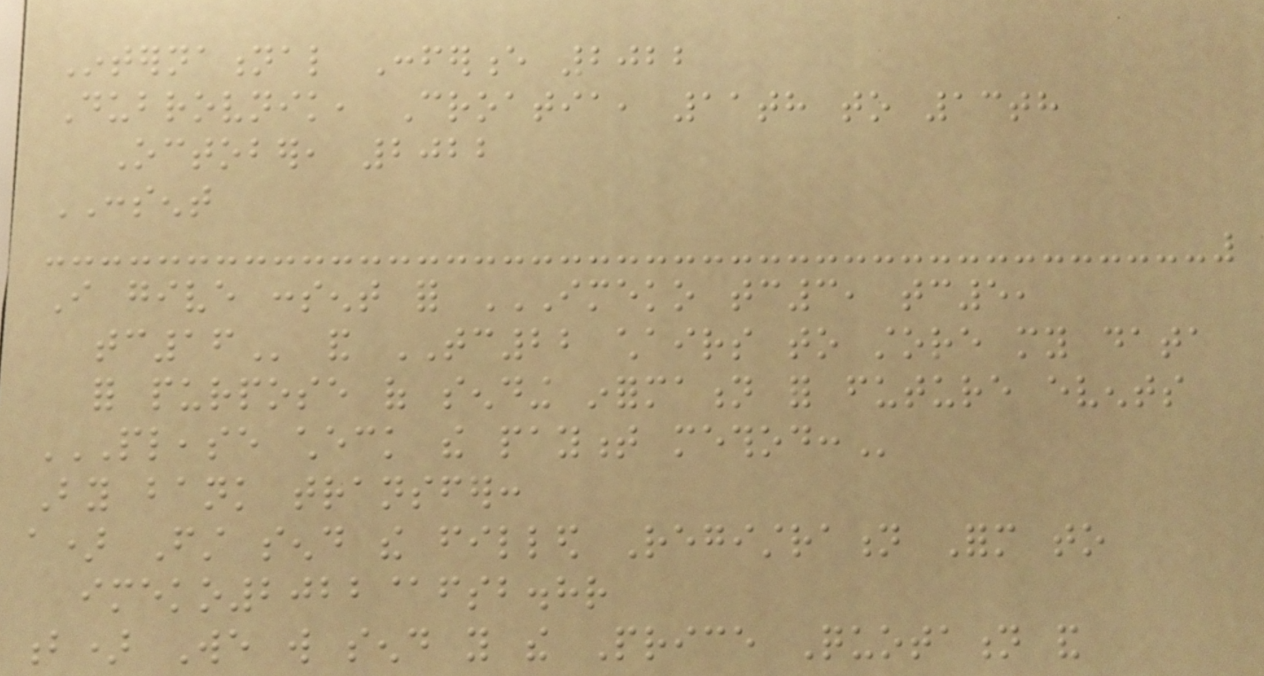International Conference 2022
Dubrovnik, Croatia, 11th to 13th
October, 2022
CONSENT
I give consent for IMEKO TC3, TC5,
TC16 and TC22 chairs to store my data
for purpose of sending information for future events
PLEASE CHECK THE PAYMENT METHOD:
By bank transfer:
a) First send the filled Registration Form to
imeko2022@fsb.hr
b) We will send you the Price Quotation and
